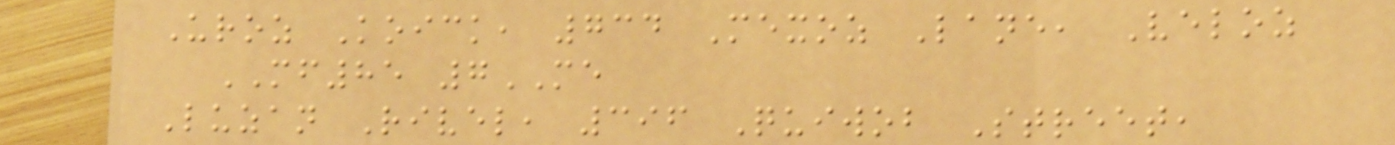Uroz Koick, 734 Mexoz Lane, Veloz
MF85 7ME
Luzan Rivel, 396 Quiwob Street,
